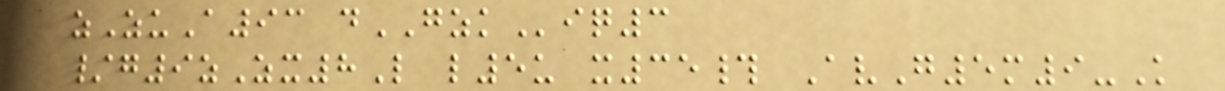zZuA93 dGZKiq3
/g9zZx8L l5u x35# AvG5m9-K
